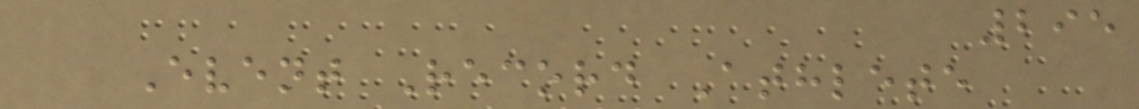295
Event Record Athlete
